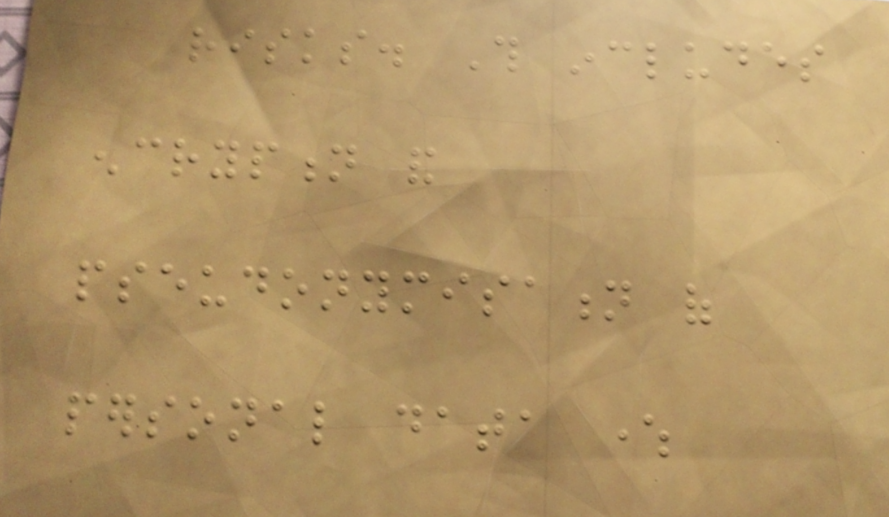risks. This includes
encryption and
pseudonymisation of
personal data where
